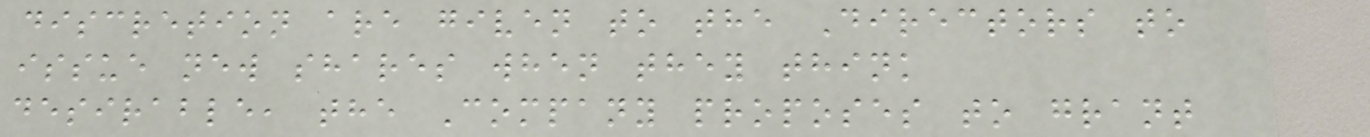discretion are given to the Directors to
issue new shares when they think
desirable, the Company proposes to grant
